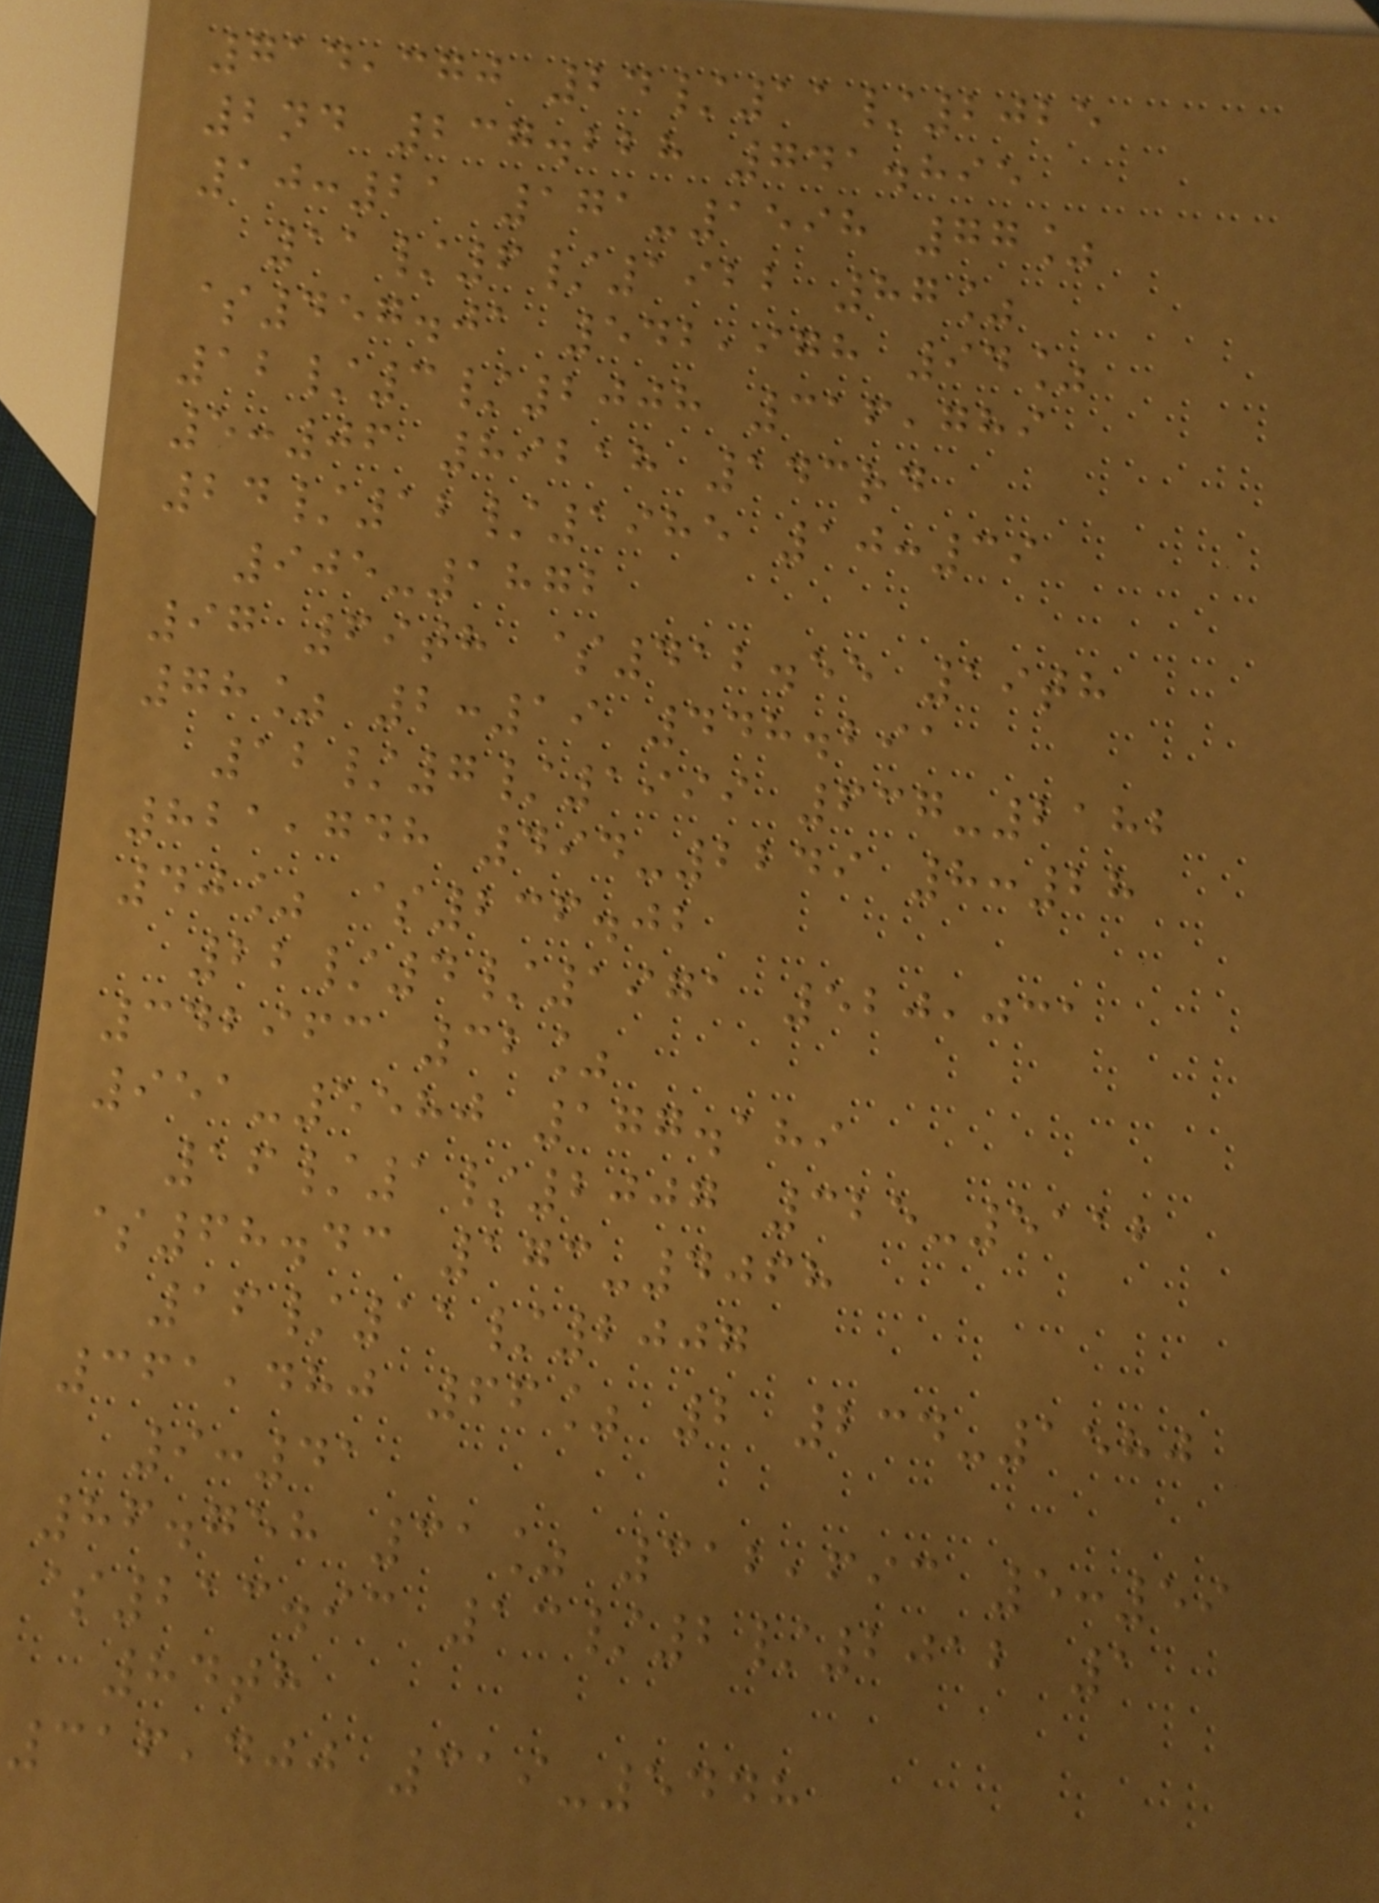714,370 24/11/2025
2nd 237.228 741.895
10:21 171-1598 77%
11/6/1922 87%
$457.01 542,978 94%
12/3/2008 316,789
5:06 89218 143rd
24/12/1985 10:39
905-1872
97 69th $412.55 19th
78% 2:19 448.291
12/7/1999 637-2182
821,748 494-2249 8:28
40% $236.02
22/4/1971 520,031
342963 32%
951-5580 177.189
16/1/2007 325-5112
$68.43 173-4068
16/11/2007
361,480 66% 2 234-1580
9:41
86.758 31% 312,693 5:59
$213.93 13/2/2012 1
84th
316,400 319-5448
